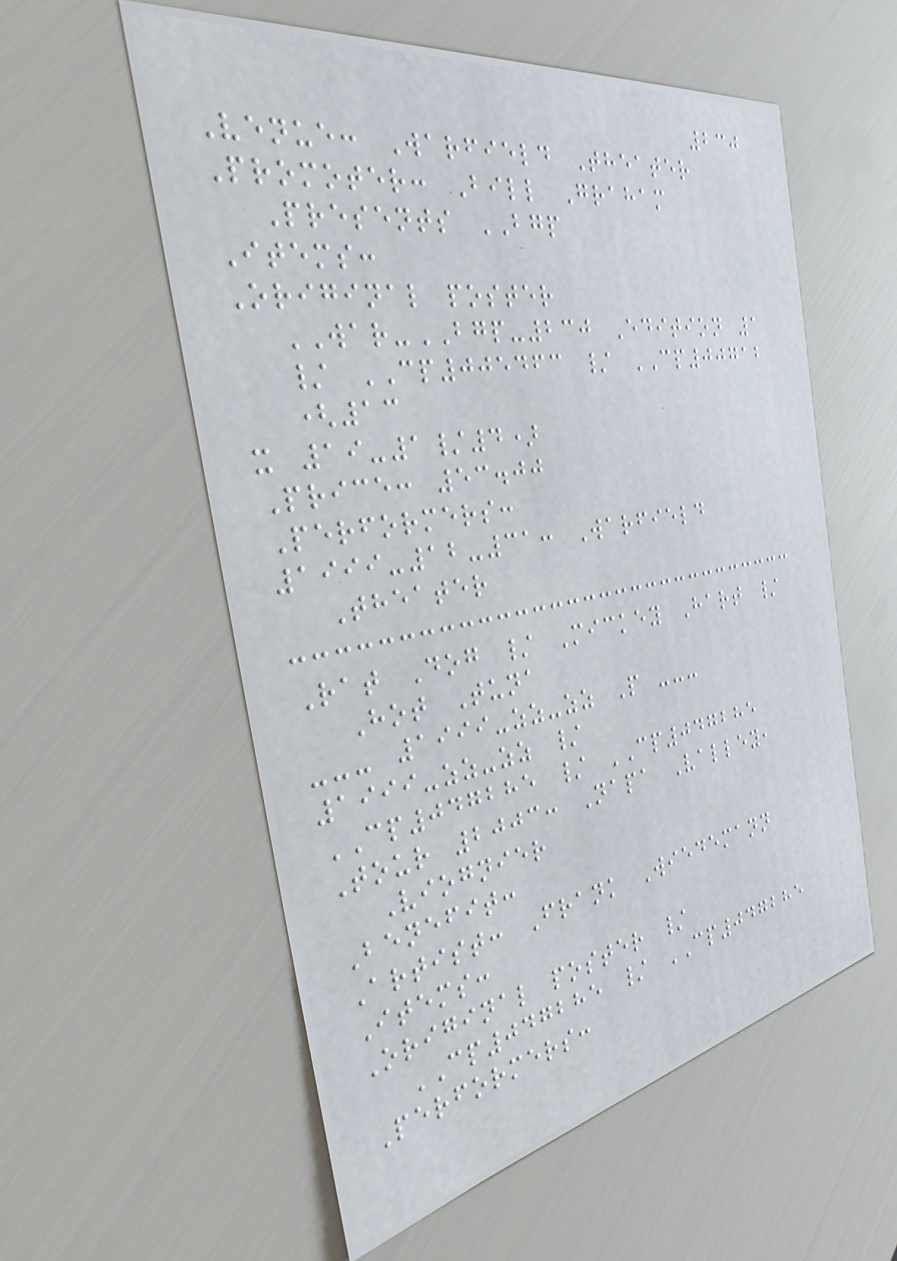230
Venue: Warfield Theater
Promoter: Bill Graham
Presents BGP
Items:
Original poster
WAR-BGP-230 Edition 1
/ CP005463 / CP00712
(13
x 19-1/4)
Price: 53.00
Performers:
1999-12-31: Warfield
Theater
Rat Dog / Mickey Hart /
Hot Tuna
--- 1999-zz-zz P ---
1999-zz-zz /
CP047285 / CP047285
Tour 2003: Napa Valley,
Viognier
Benefit:
Artist: Frank Wiedemann
Items:
Original poster /
CP047285 / CP047285
Performers:
